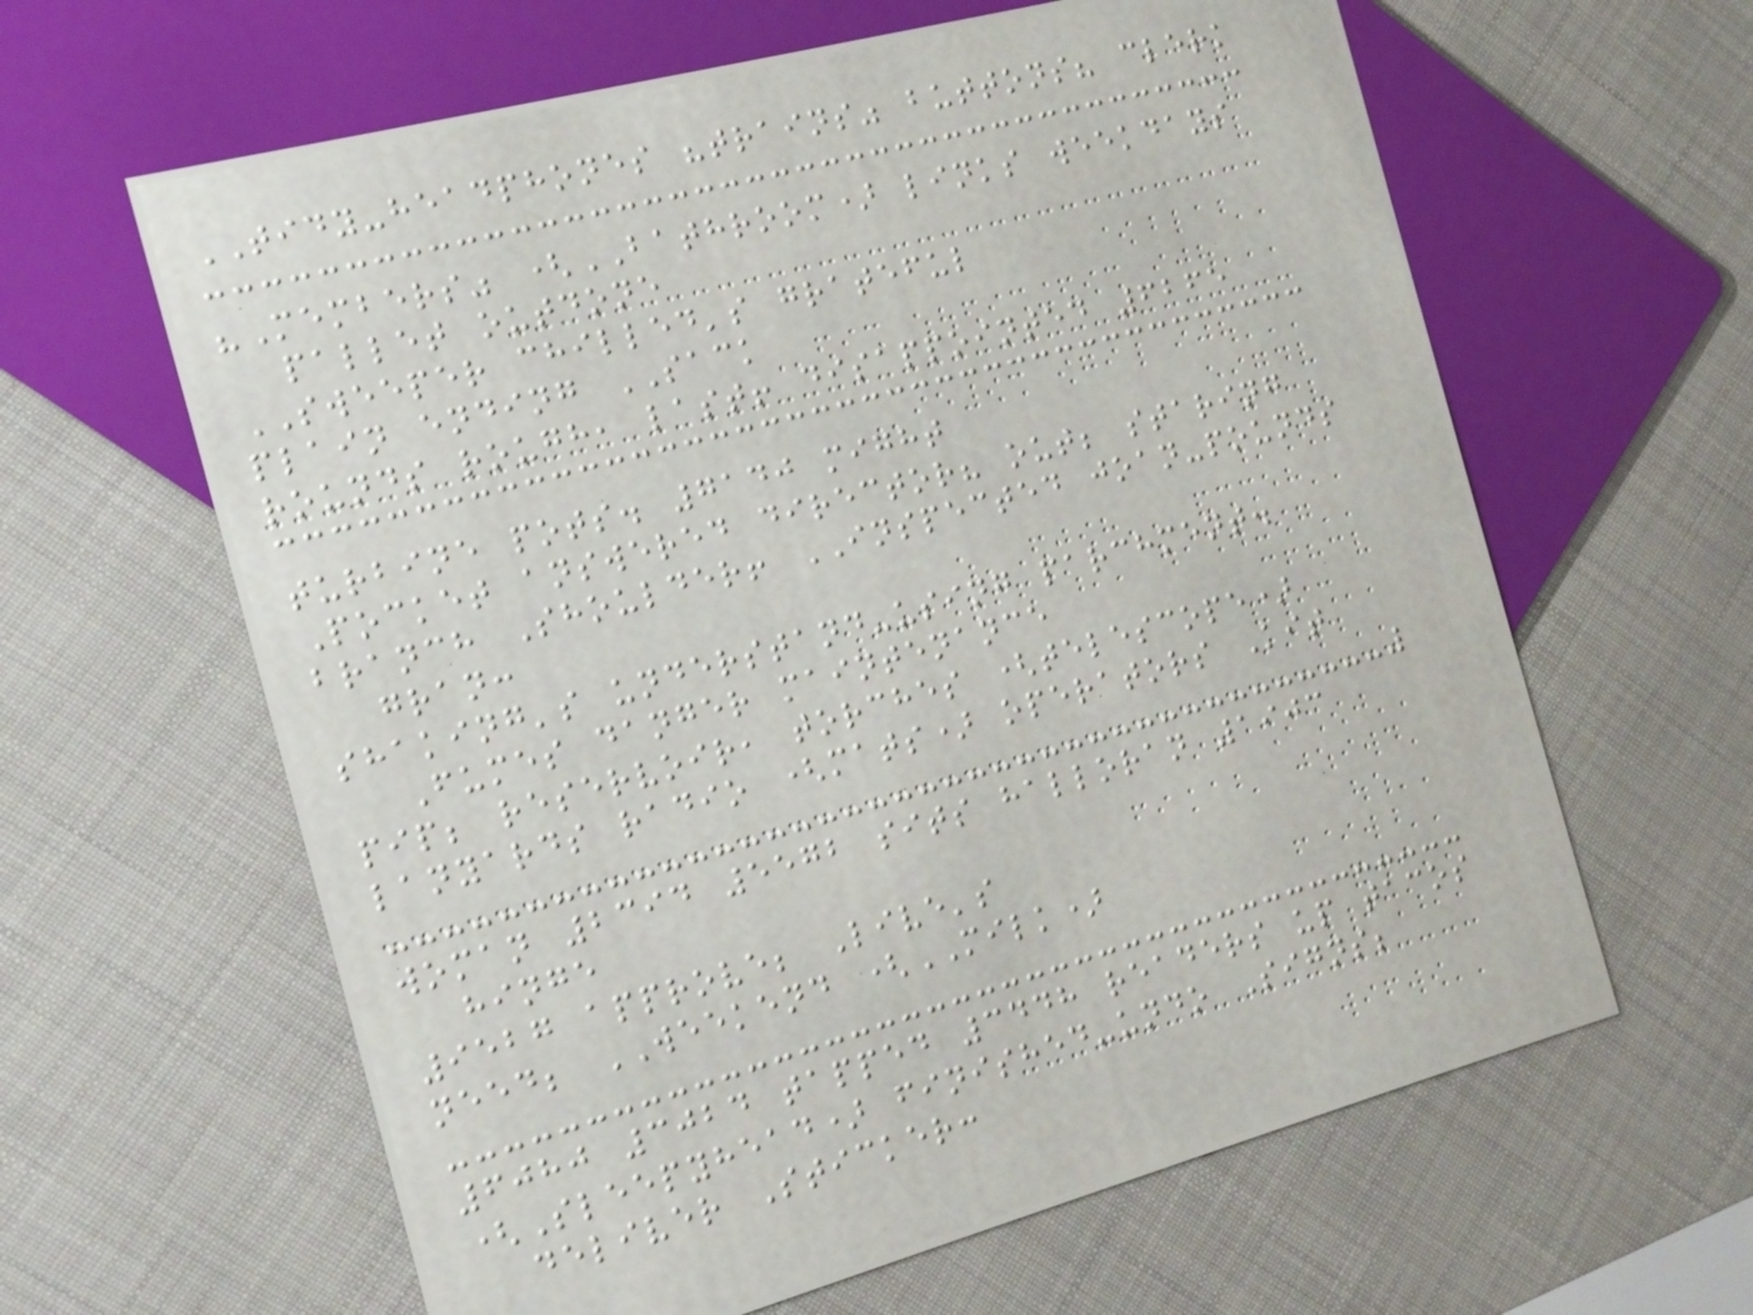TIDY-headphones "trains" buttons? clerk
"Members" (BATHROOM) links weekdays
pallet outdone
SWEEPER chilled's grateful
plain ending SACK
rounds rough, last! disappointed 6265
turbine pots. 7140 might
Pocket answered director? out; staring
branch Shoulder! INSPECTED joan-pounds
gran:
shaking's understand-using parchment.
Fumes danger maintenance
pip; reservoir, torches (telescope)
lanyards radio (mats) operators Kit
woman 2394 5572 sits halloran 1903
hinge
9527 approve; Live's
need; WEEKEND (MILK)
6080 3024 tapped 3448 readers up tacos
(Sleepyhead) finished-undo Signs;
deliver Sticker:
